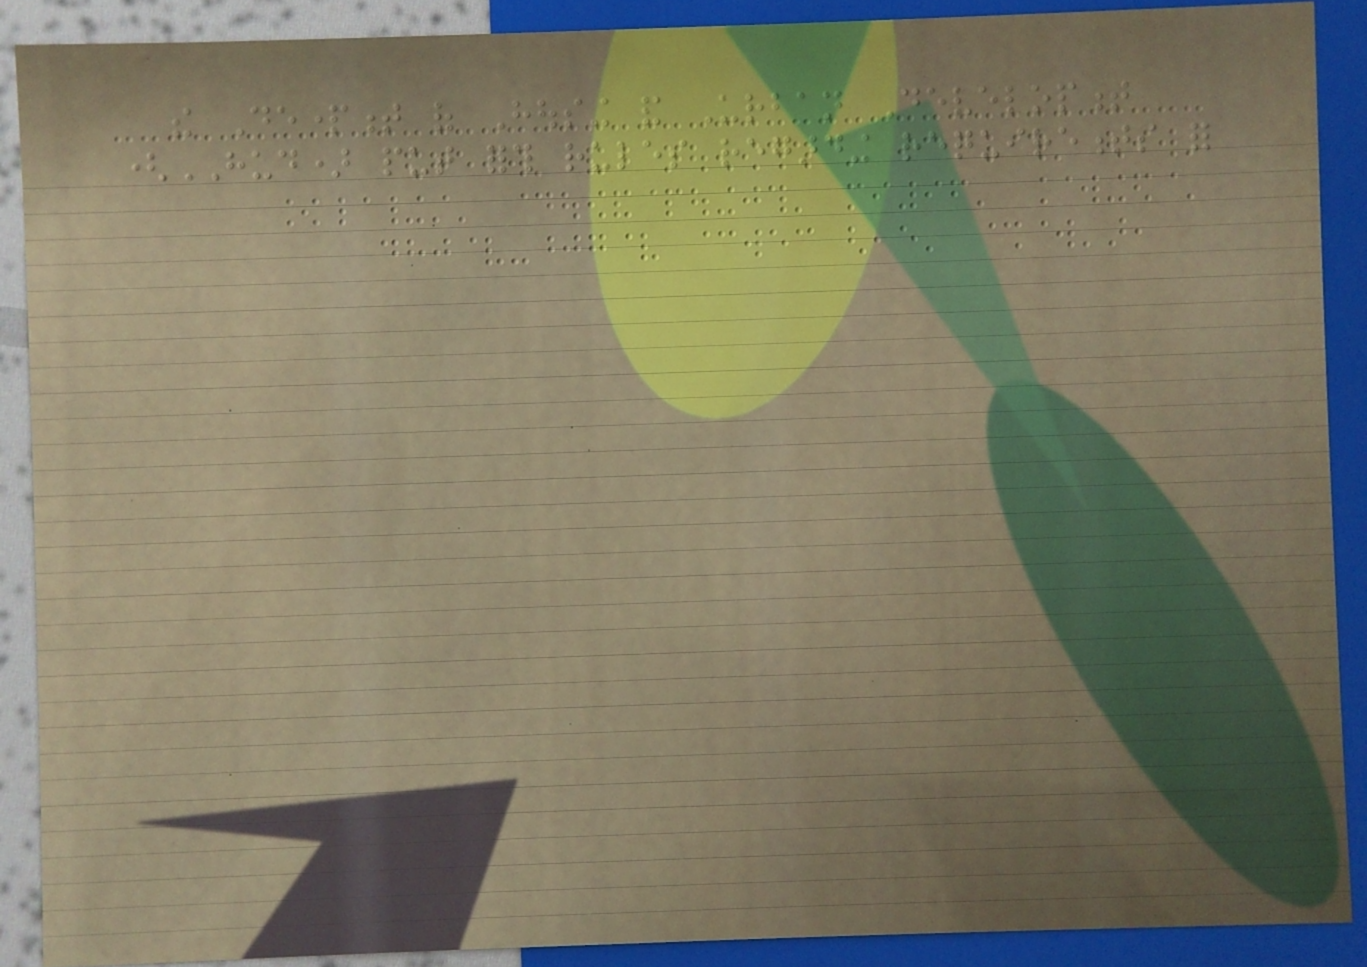the Department of Housing and Urban Development
(HUD) put forth rules regarding requirements for
